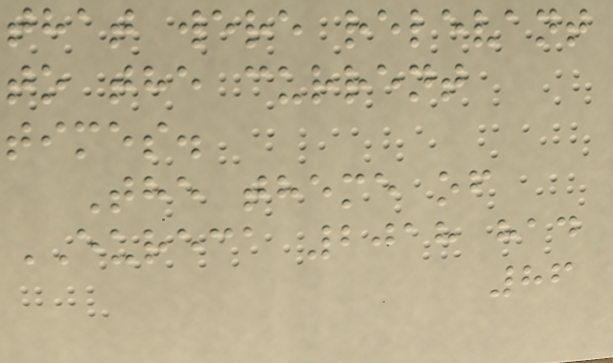that were relevant
to the current
times.
The theme of
EURECA 2018 had
86
